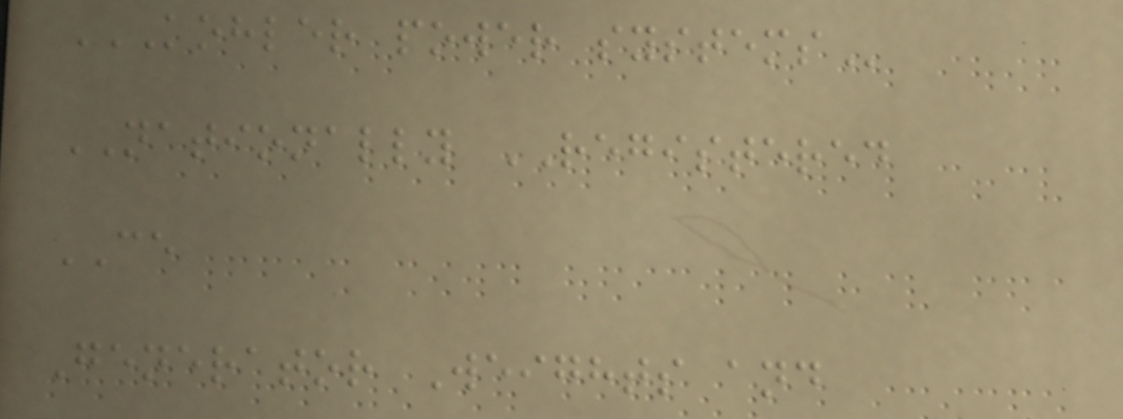KOHLER POWER SYSTEMS
NATIONALLY REGISTERED
CE
Generator Weights and
